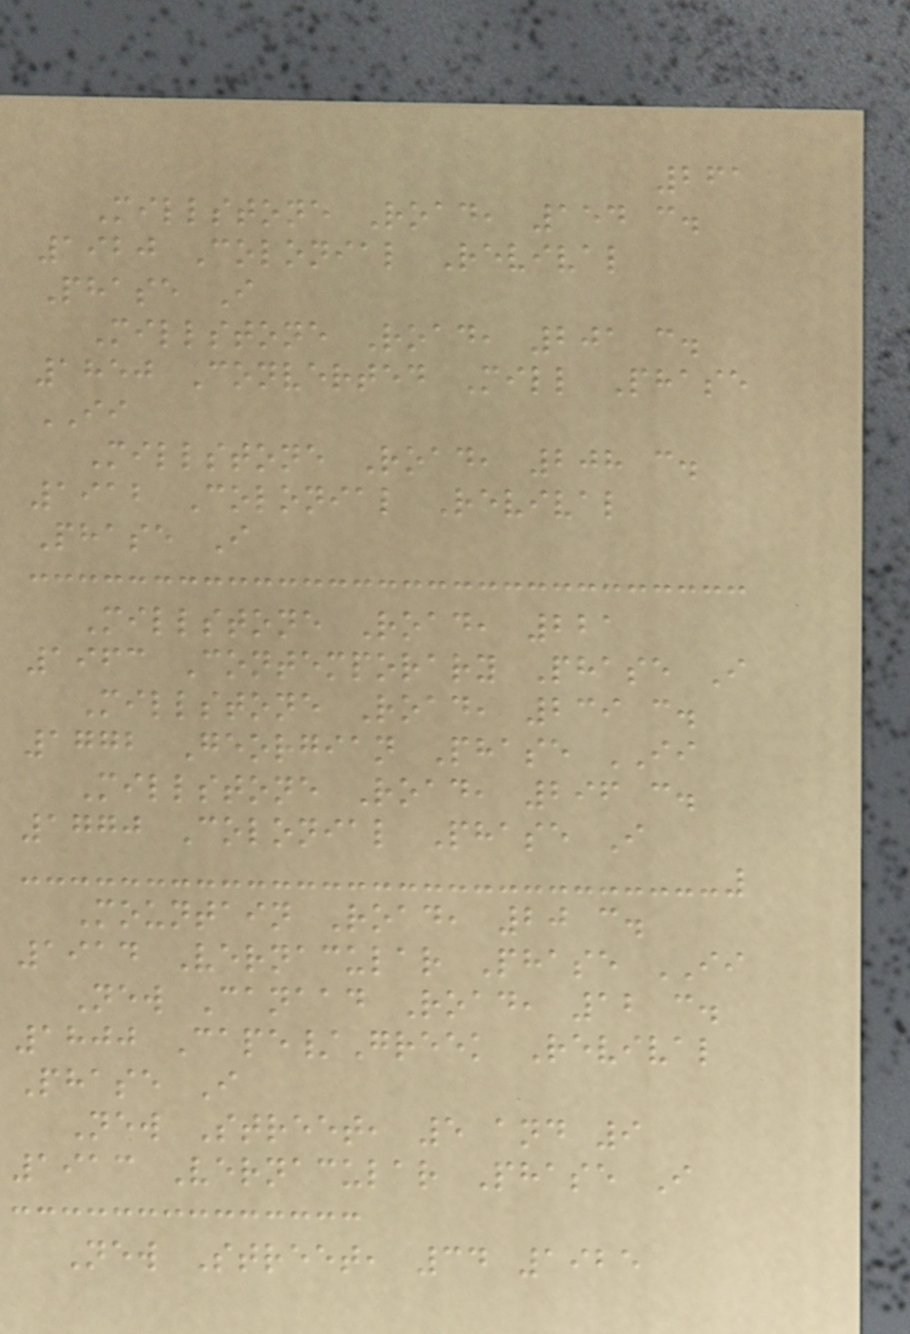261
Millstone Road, 154 c.
1920 Colonial Revival
Phase I
Millstone Road, 201 c.
1850 Converted Mill Phase
II
Millstone Road, 208 c.
1912 Colonial Revival
Phase I
Millstone Road, 221
1963 Contemporary Phase I
Millstone Road, 239 c.
1772 Georgian Phase II
Millstone Road, 296 c.
1770 Colonial Phase I
Mountain Road, 20 c.
1914 Vernacular Phase II
New Canaad Road, 12 c.
1800 Cape/Greek Revival
Phase I
New Street, 5 and 9
1913 Vernacular Phase I
New Street, 34 1925
